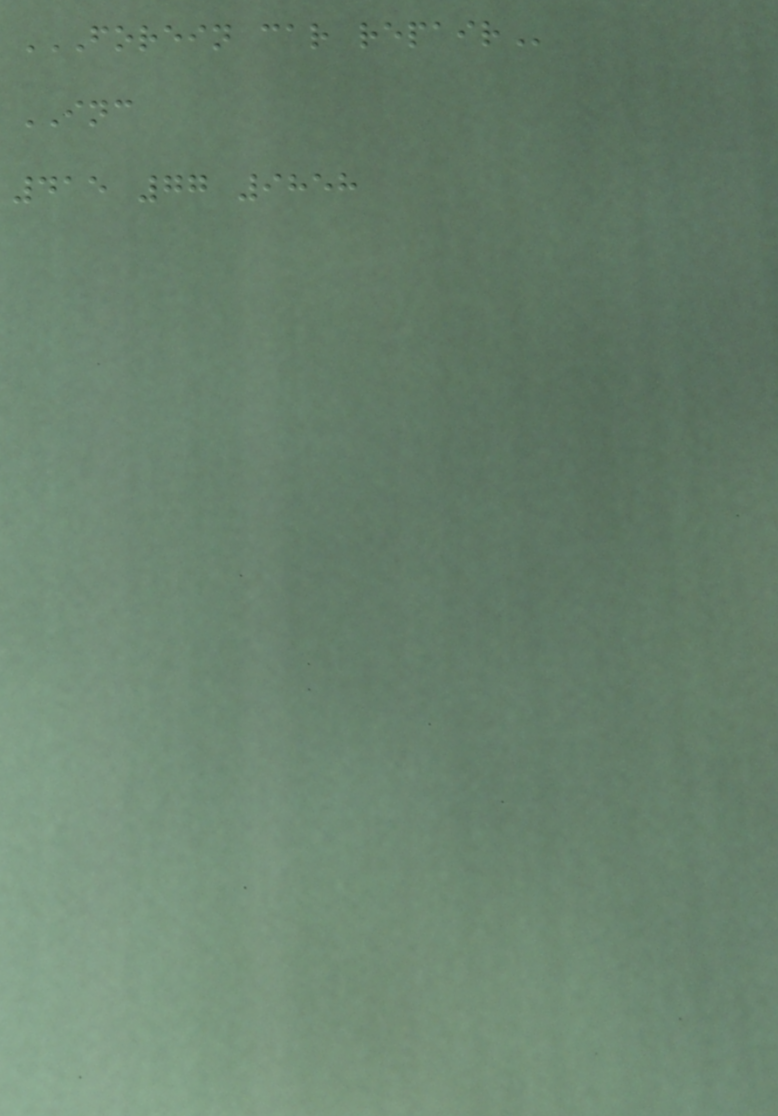FOREIN CAR REPAIR
INC
415 77 9858
